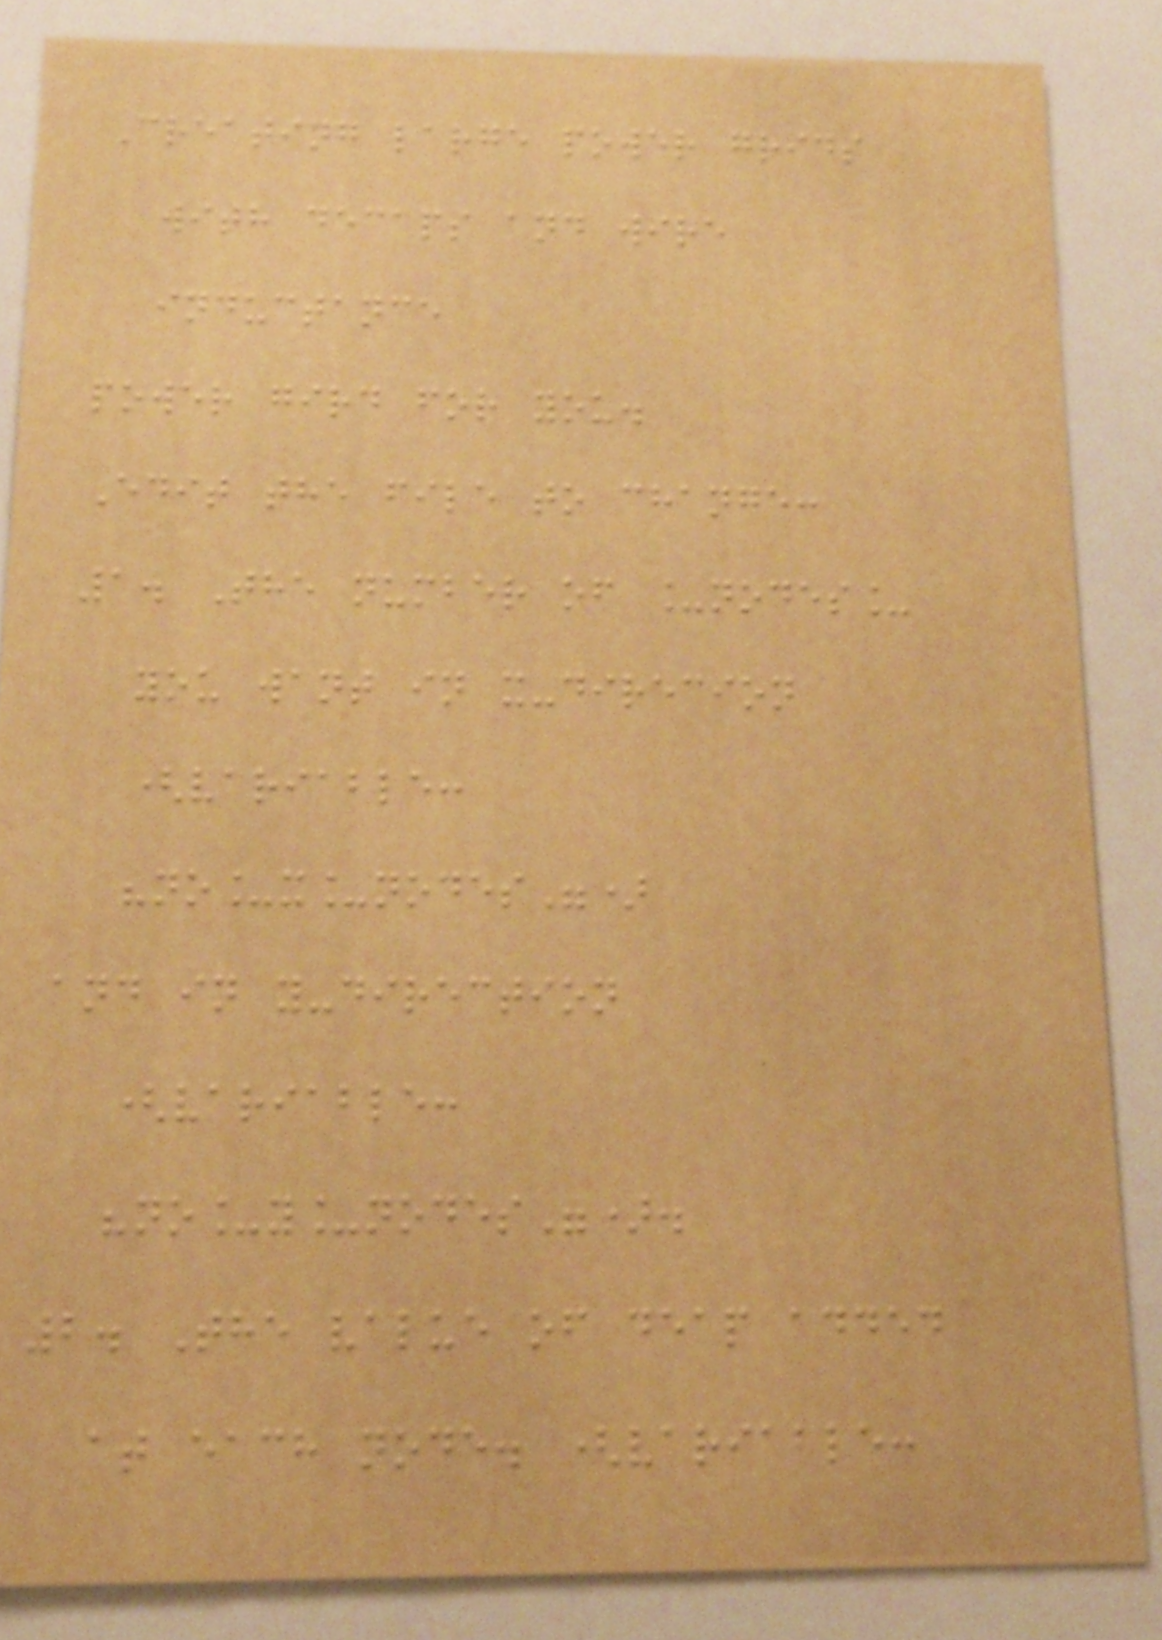Creating large power grids
with decaps and wire
inductance
power gird for you.
Edit the file to change:
1. The number of _nodes_
you want in x-direcion
(variable:
"no_x_nodes")
and in y-direction
(variable:
"no_y_nodes").
2. The value of deap added
at each node. (variable:
